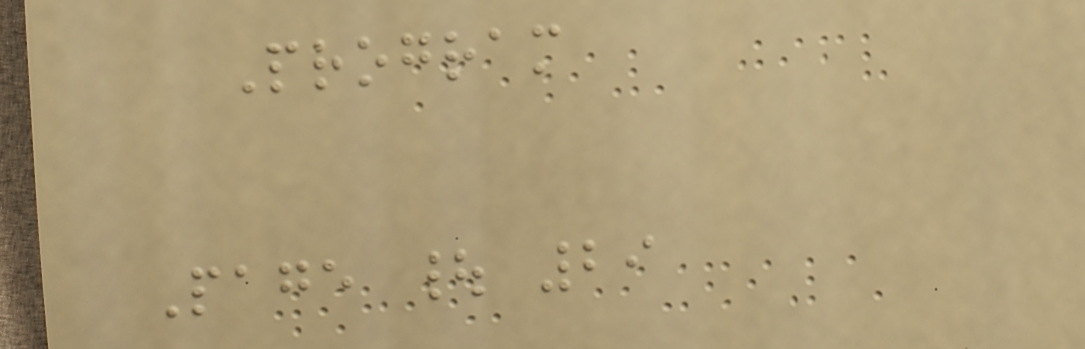Program
Page | 29
